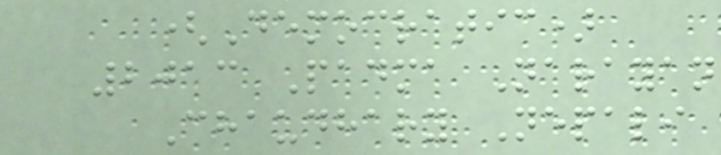(Democratic)
2013 Padma Narayan
Chaudhary Nepali
